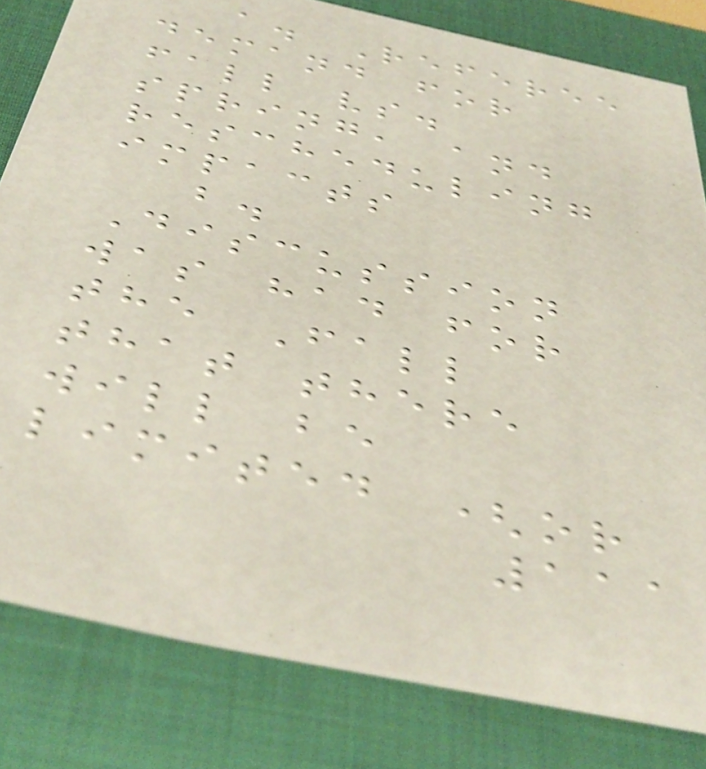a. Referee
demand for
fall vs.
spring, and
rescheduling
impacts
b.
Discussion
was had for
the Fall
that there
will be
limited (or
111
